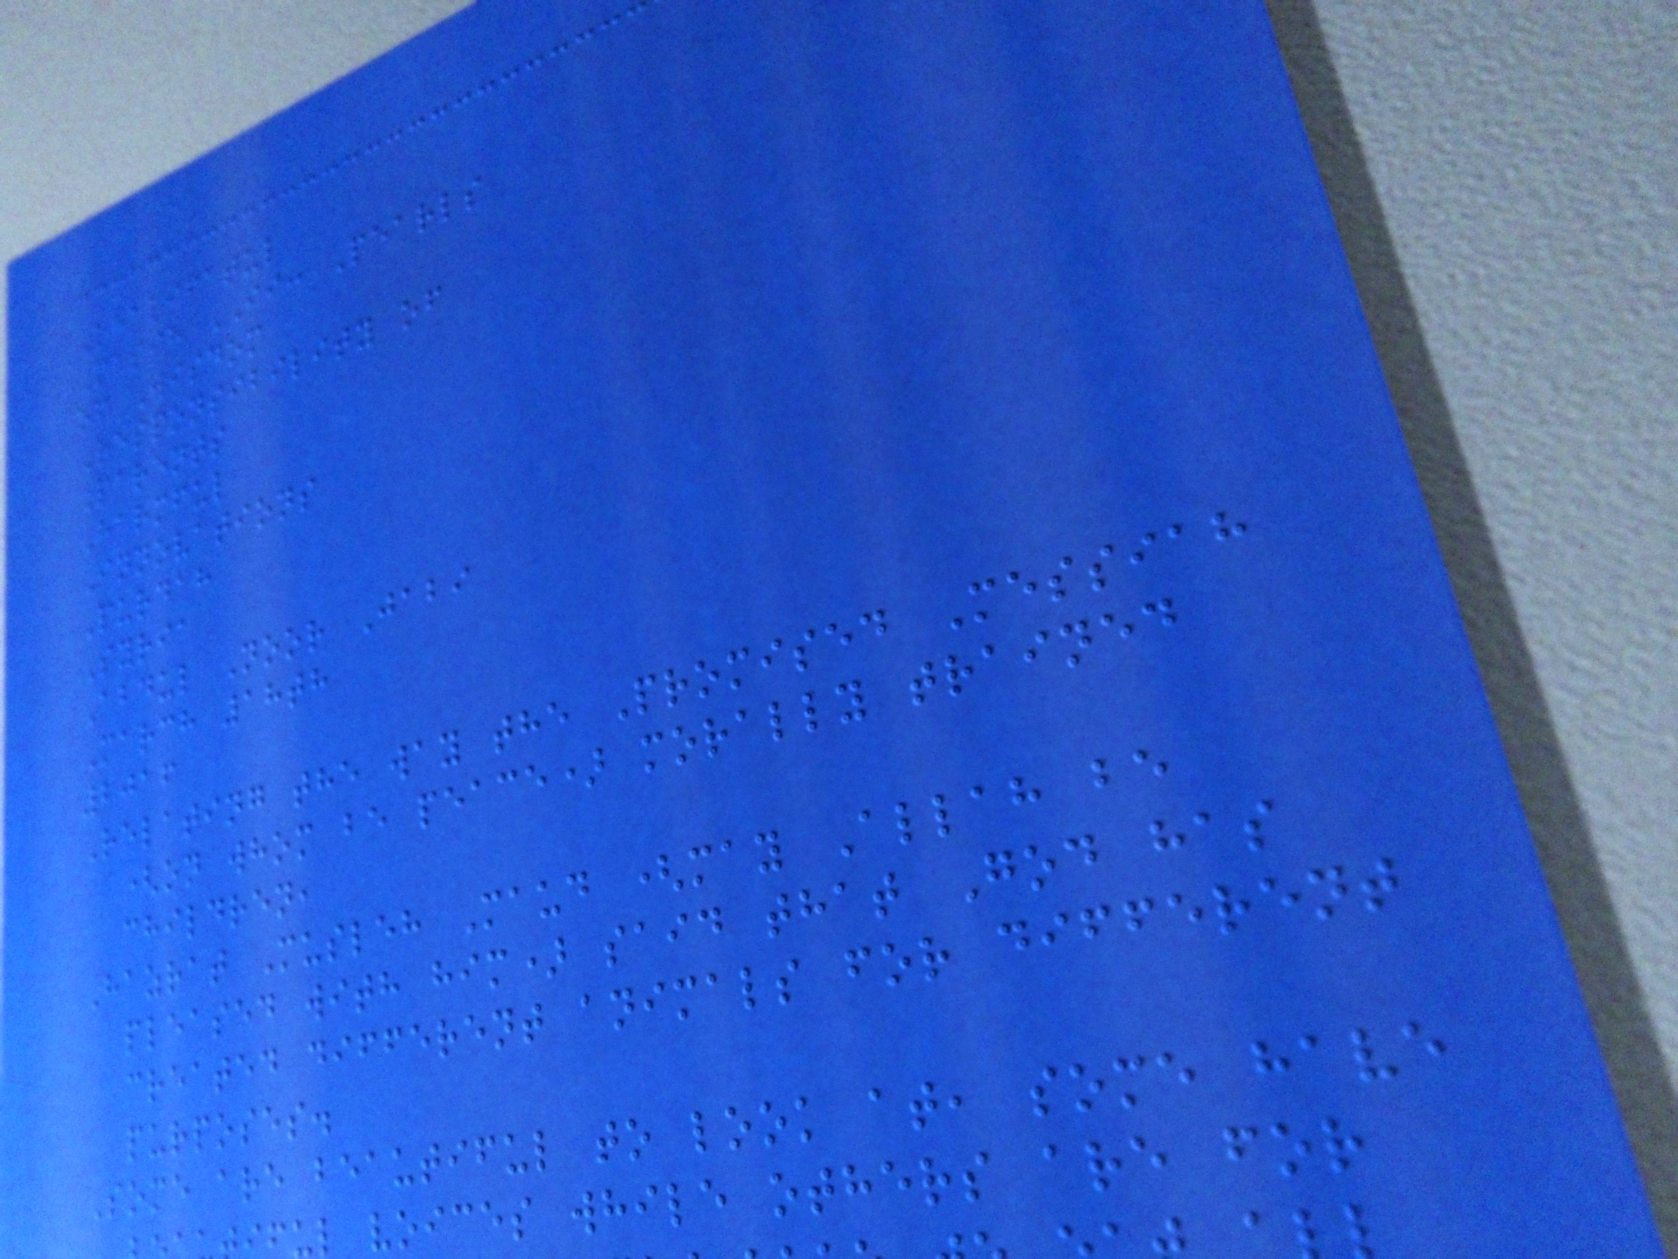Khalifatul
Masih II: Pearls
of Wisdom
Responsibility of
Parents
Harmful
Innovations
Purdah
Syria
Abdul Noor Jabi
March 18th
2016
Relating the way the Promised Messiah
(on whom be peace) morally trained
children,
Hazrat Musleh Maud (may Allah be
pleased with him) said that God has
created different animals for different
purposes.
Some are beautiful to look at, some have
ul voices while others are for
